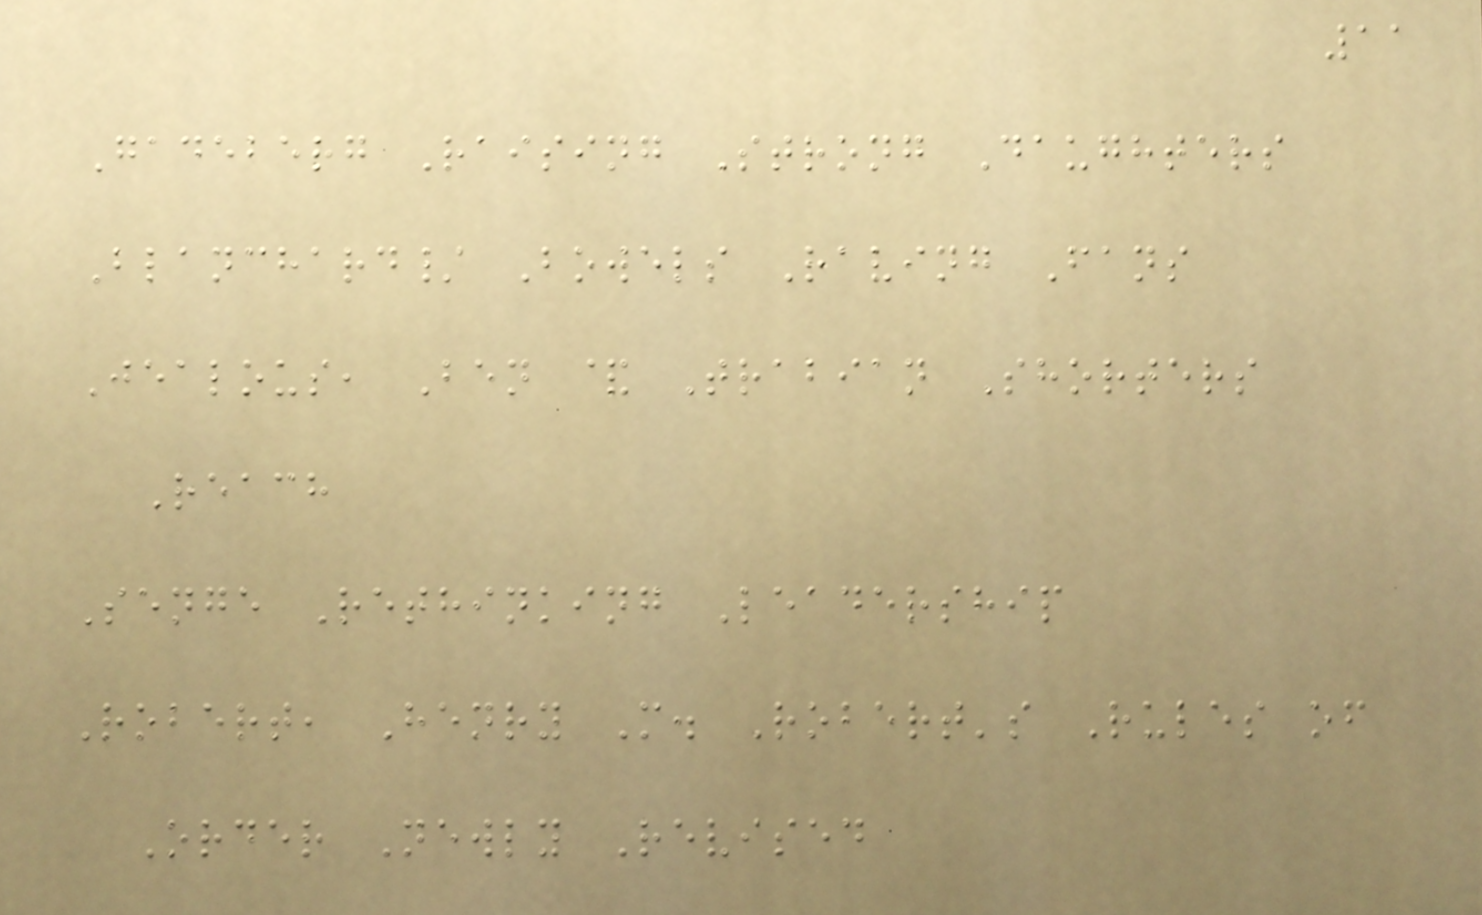11
Gadeberg Raising Strong Daughters
Blanchard/ Bowels Raving Fans
Jealous, Ben & Trabian Shorters
Reach
Senge Rethinking Leadership
Robert, Henry M. Robert's Rules of
Order Newly Revised
